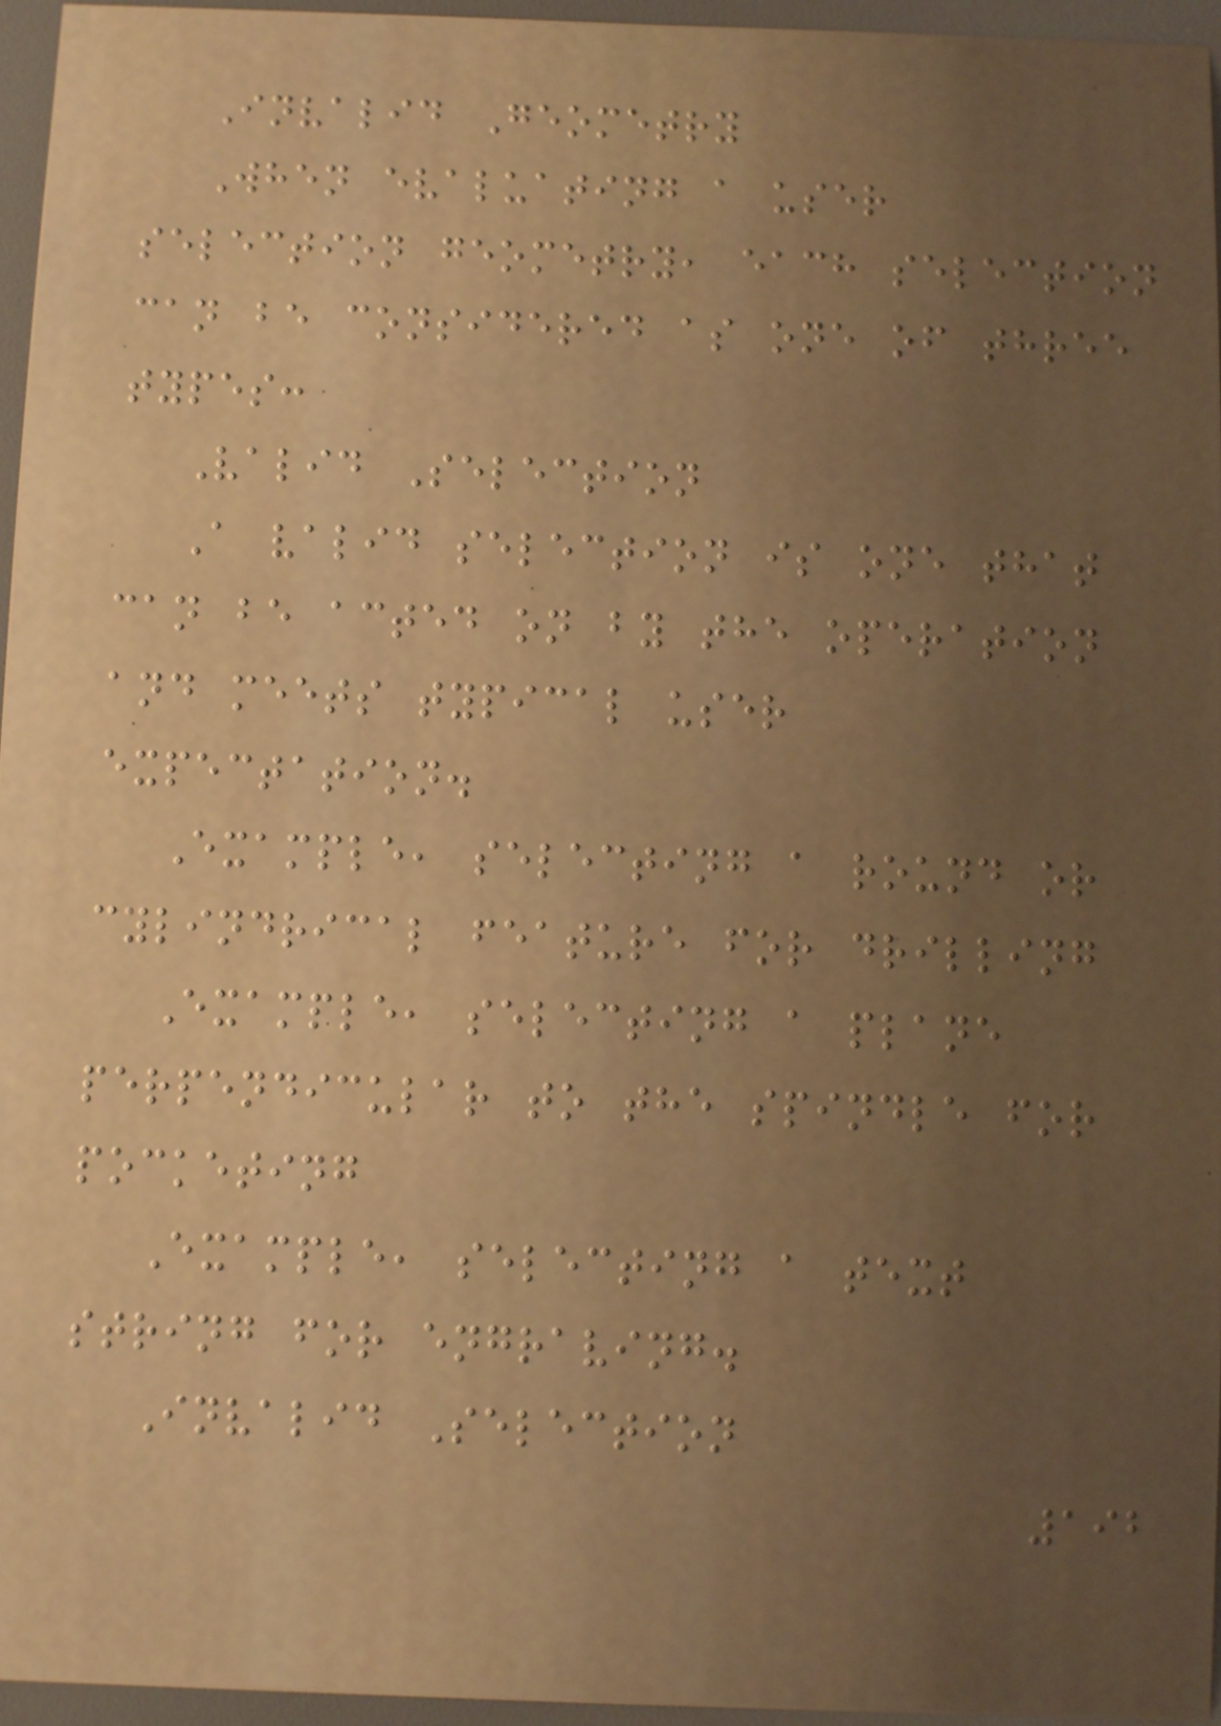Invalid Geometry
When evaluating a user
selection geometry, each selection
can be considered as one of three
types:
Valid Selection
A valid selection is one that
can be acted on by the operation
and meets typical user
expectation.
Example, selecting a round or
cylindrical feature for drilling
Example, selecting a plane
perpendicular to the spindle for
pocketing
Example, selecting a text
string for engraving.
Invalid Selection
192
